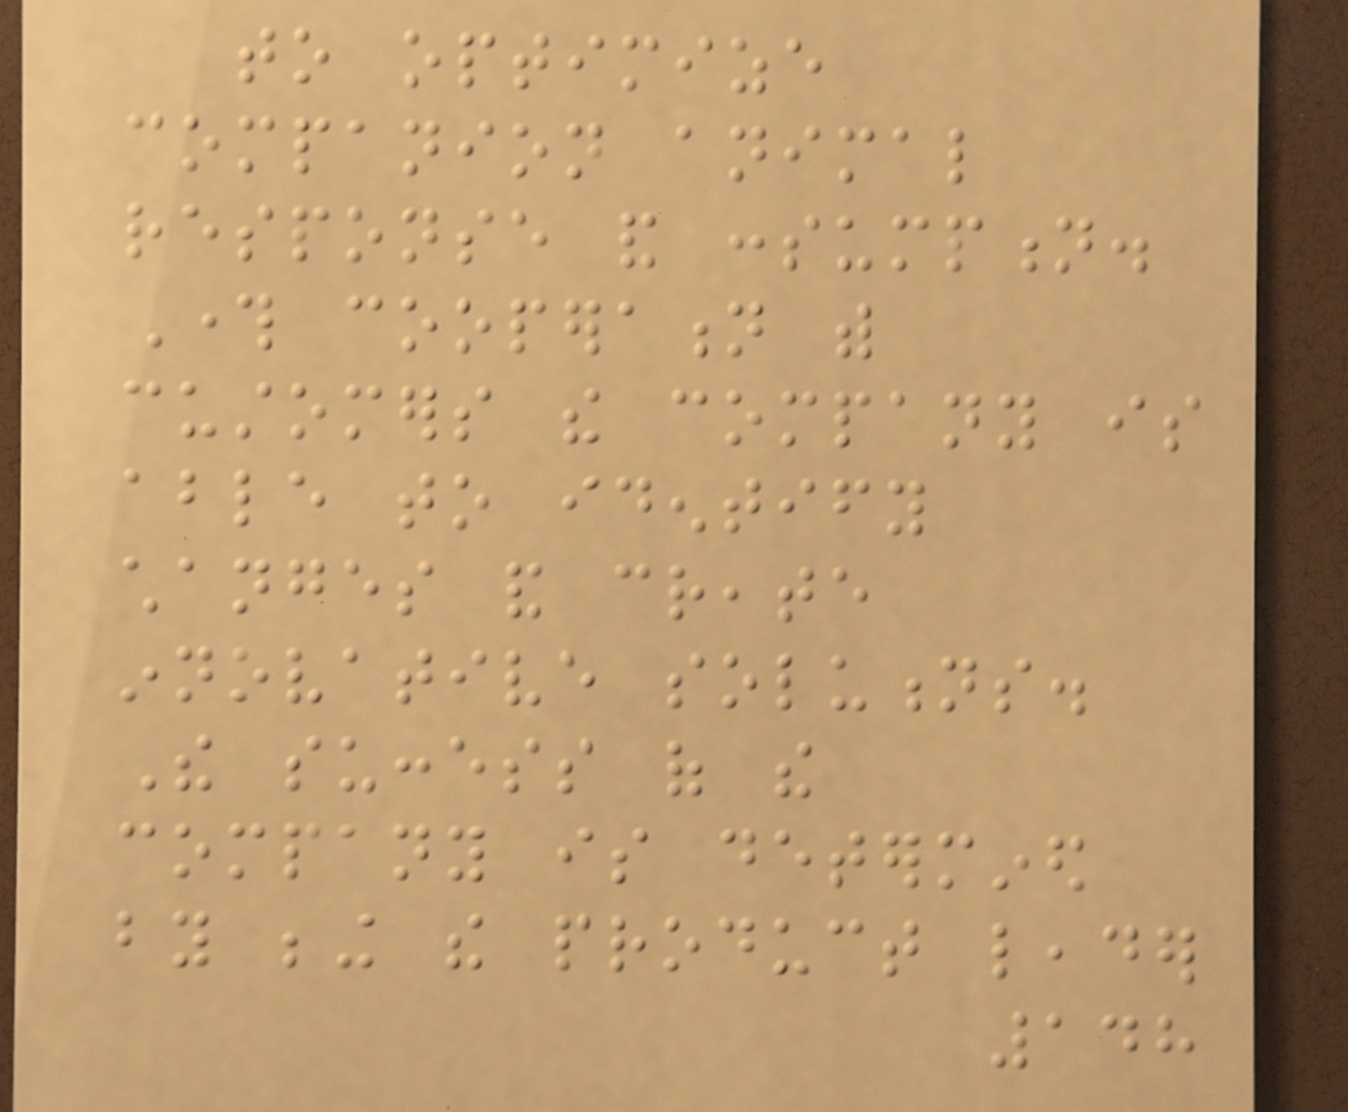to optimize
companion animal
response and consumption.
Through cooperation with
customers the company is
able to identify
changes and create
innovative solutions.
The success of the
company is determined
by being the product leader
148
